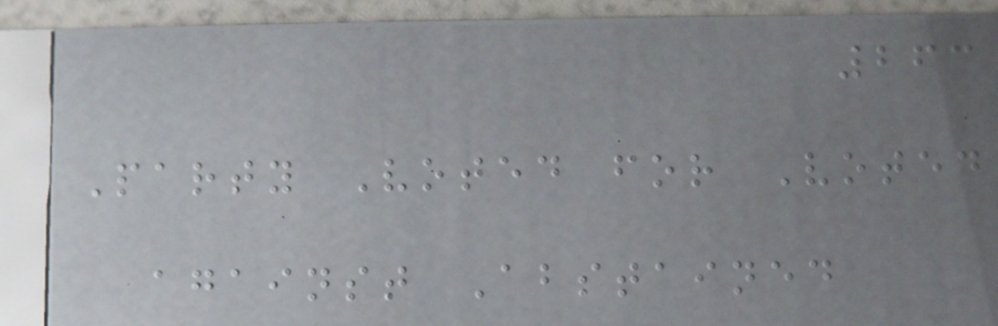263
Party Voted for Voted
against Abstained
